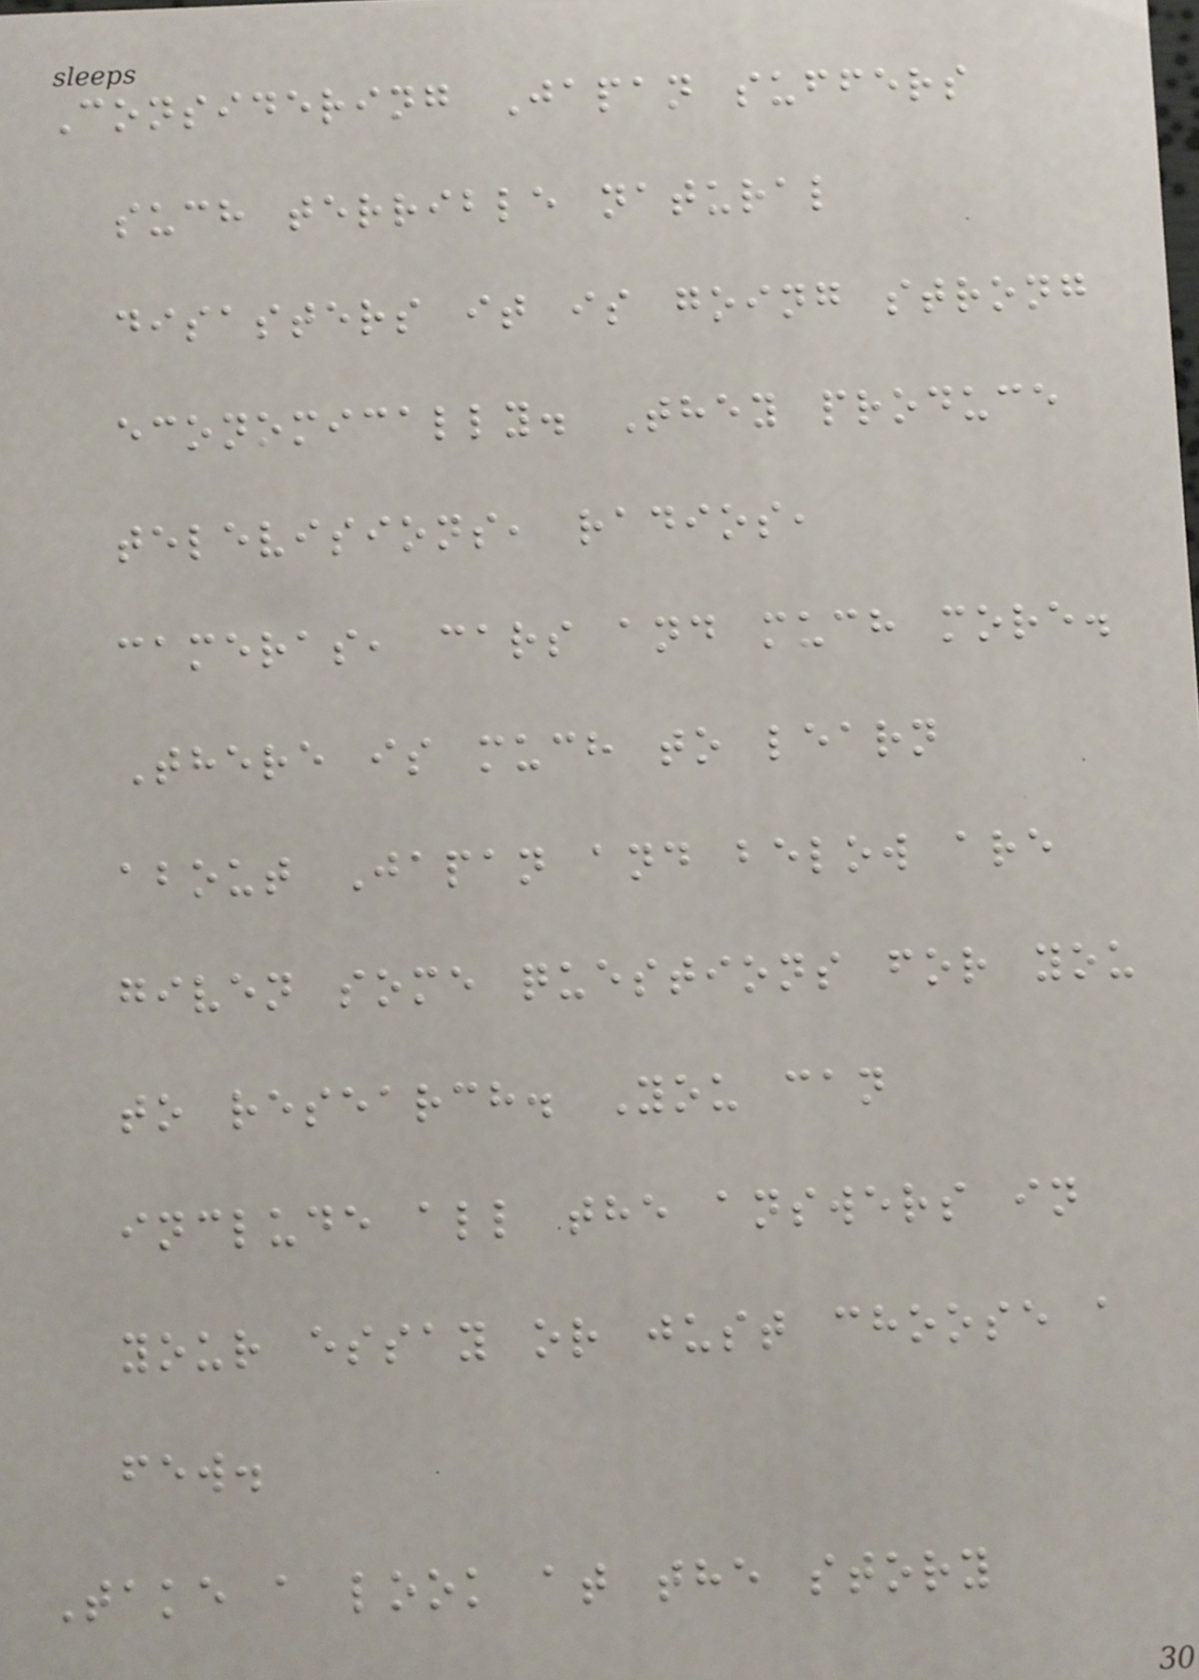Considering Japan suffers
such terrible natural
disasters it is going strong
economically. They produce
televisions, radios,
cameras, cars and much more.
There is much to learn
about Japan and below are
given some questions for you
to research. You can
include all the answers in
your essay or just choose a
few.
Take a look at the story
